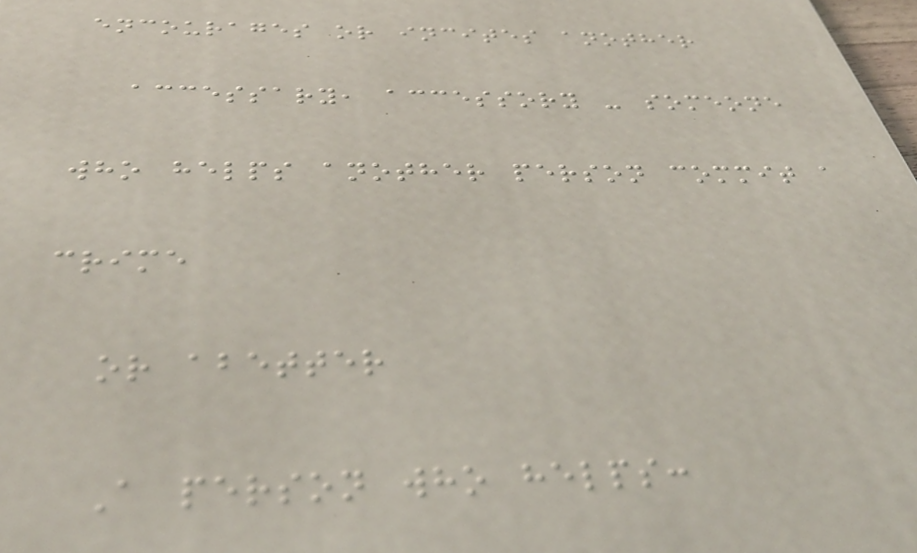encourages or incites another
accessary, accessory - someone
who helps another person commit a
crime
or abetter
A person who helps:
